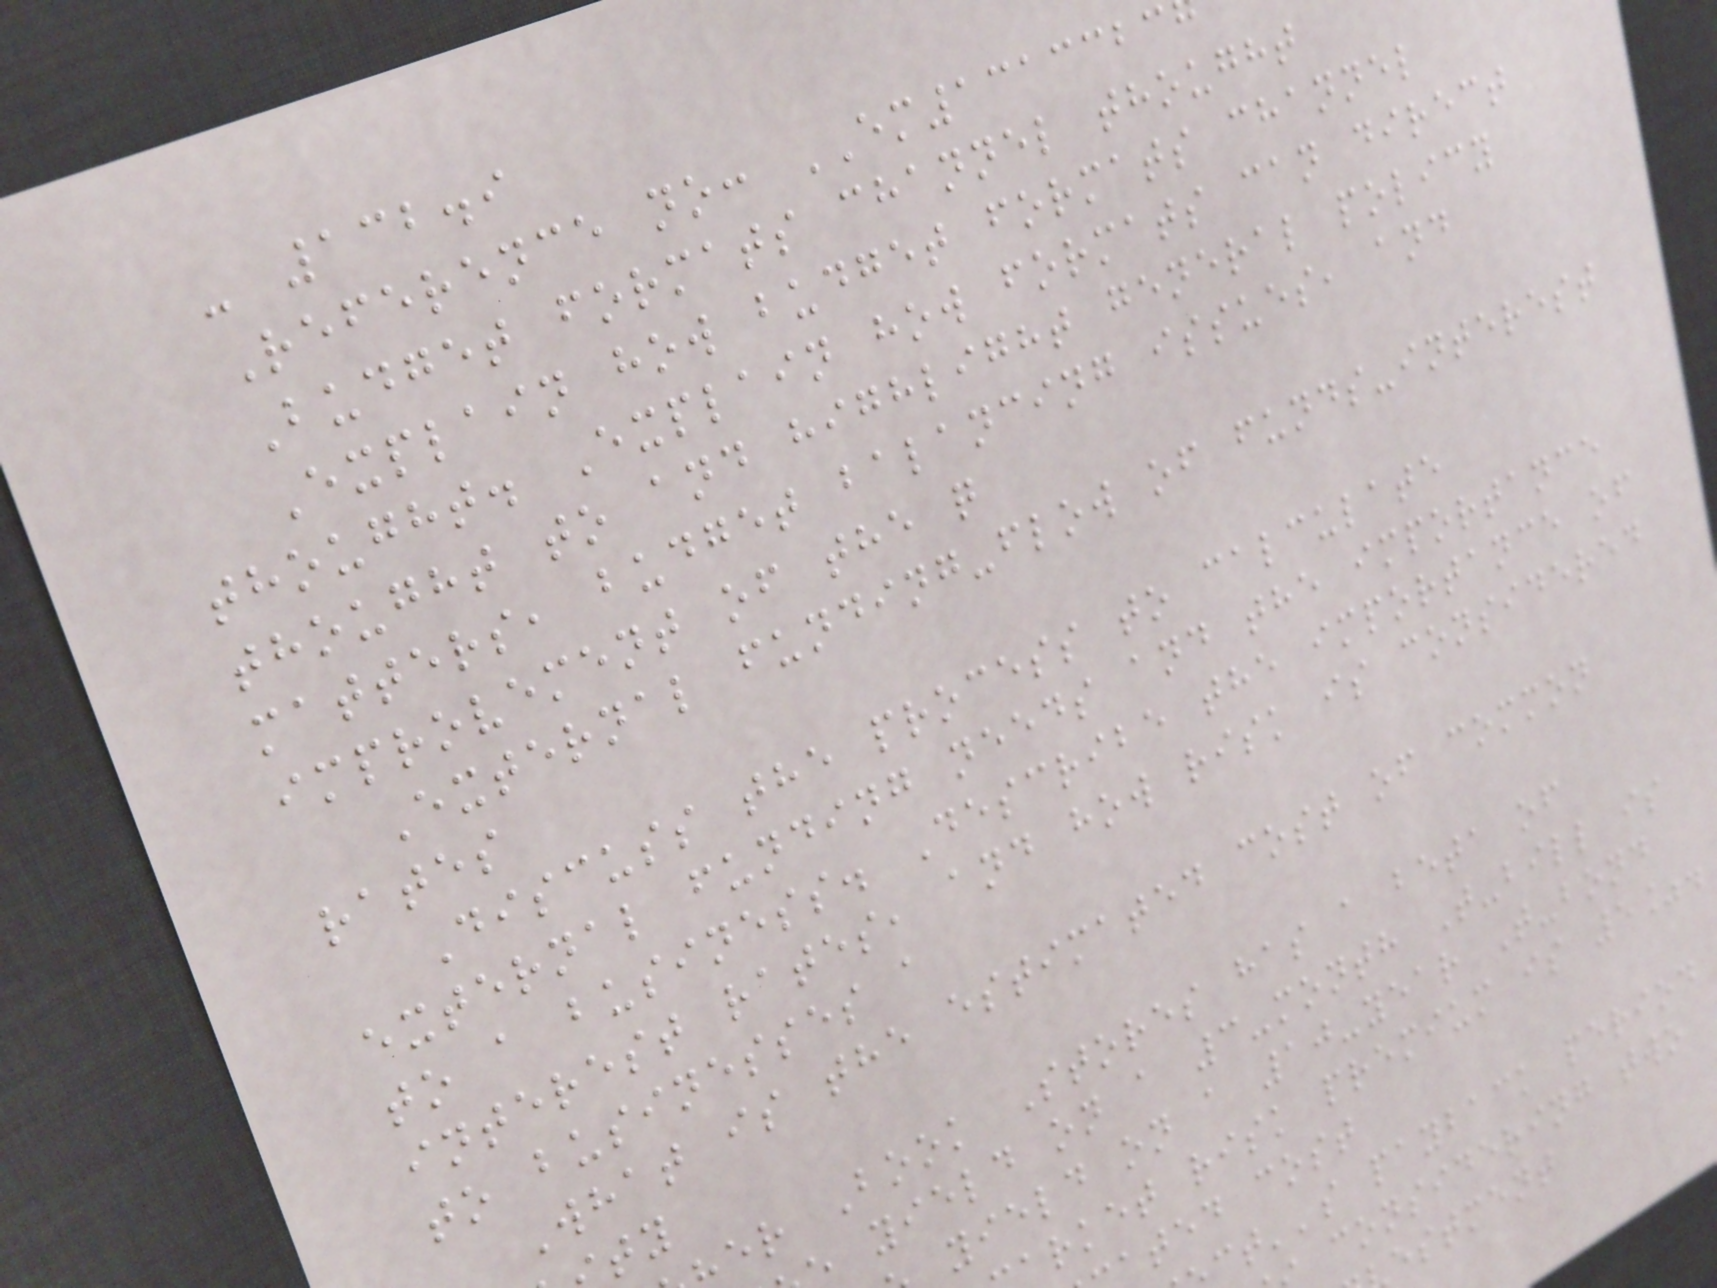- 132.9
Reference no: EM1313323
Budget formats channel thought
Explain how budget formats channel
thought. Explain how formats can direct
thought to and highlight general policy
matters, budget balancing issues, and
improvement of the q
External funding-flow of funds-interest
rates
Discuss the process to calculate
external funding needs and the importance
to a business. Describe the importance of
interest rates, and how risk is considered
to businesses a
What is the estimated cost of common
er Book Stores has a beta of
yield on a 3-month T-bill is
yield on a 10-year T-bond
arket risk premium is 5%.
ated cost
ct''s payback period
considering two
